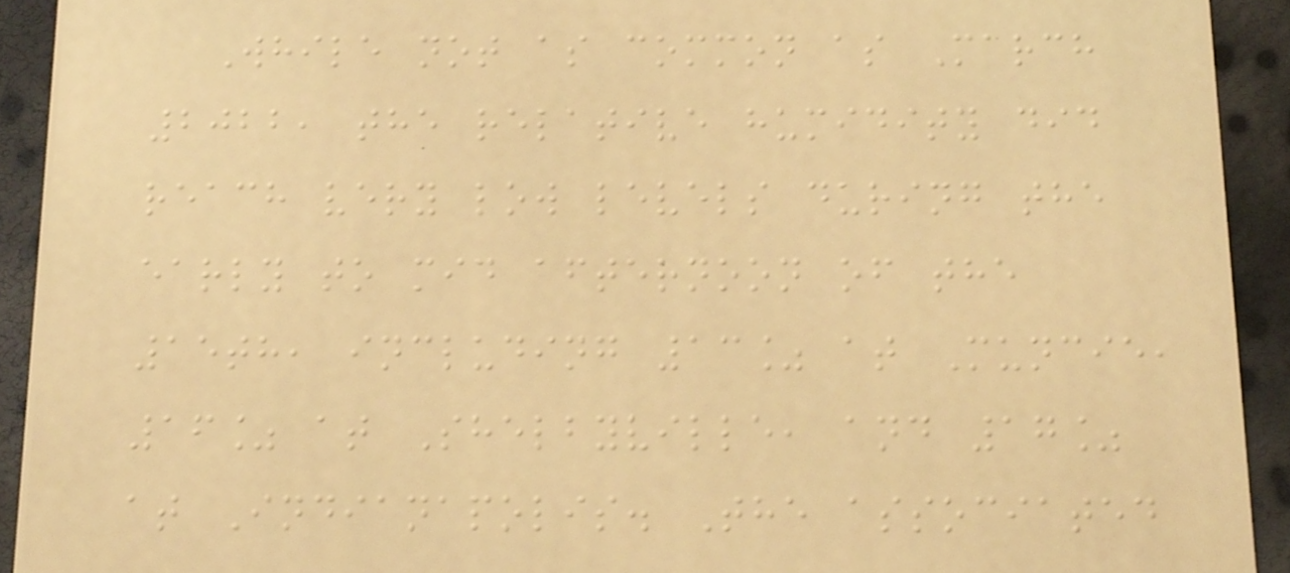While not as common as March
2022, the relative humidity did
reach very low levels during the
early to mid afternoon of the
15th, including 13% at Muncie,
16% at Shelbyville, and 17%
at Indianapolis. The associated
